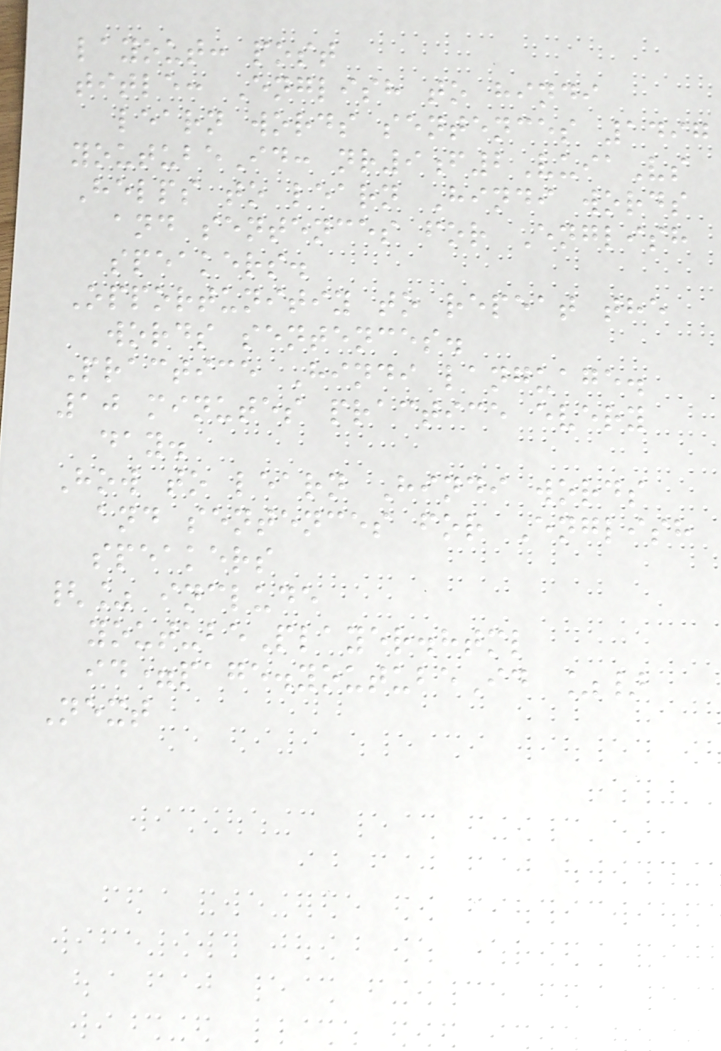layout: post
title: English to hindi
learn words sentences 1497
youtubeId: nr9f2VuiaVs
Helps to learn Hindi words
and sentences for English
speakers.
Opportunitiy to repeat the
words sentences.
Practice Hindi language.
10 minutes practice every
day.
How to learn Hindi words
and sentences for English
speakers
{% include
youtubePlayer.html
id=page.youtubeId %}
Next
